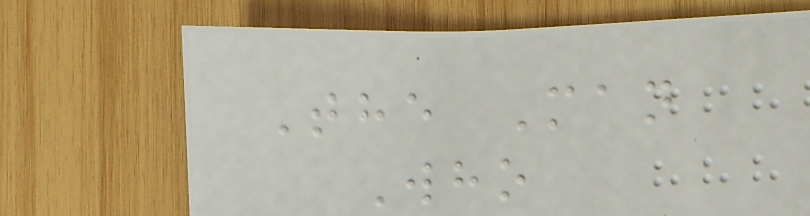The Man
Who
